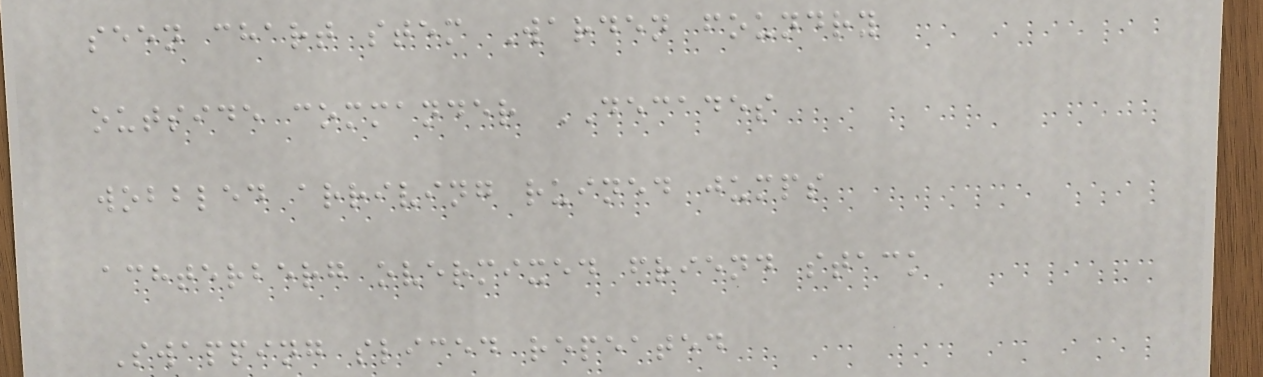seen chart stem Warden foundry
outside commander DECADES
wobbled arriving ruined jumps
achterberg overmixed friend stack
Swapping sliced repeated
